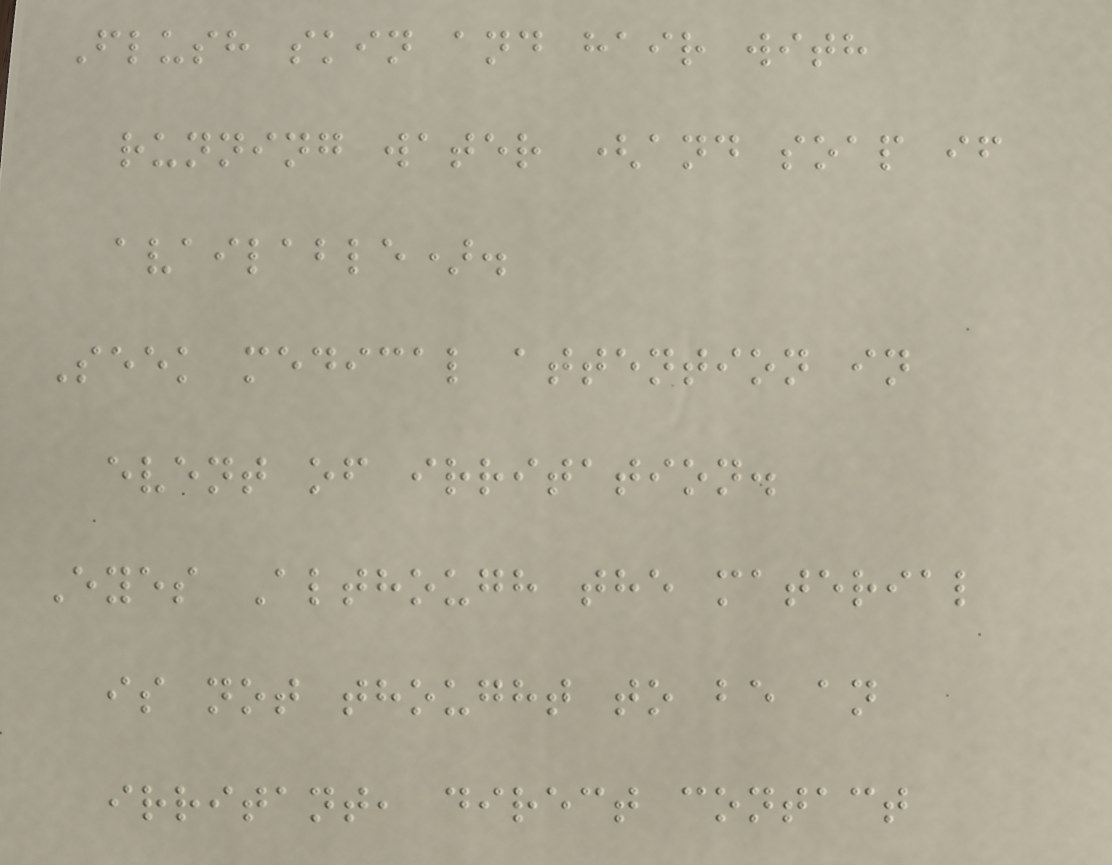Flush skin and hair with
running water (and soap if
available).
Seek medical attention in
event of irritation.
Eyes Although the material
is not thought to be an
irritant, direct contact
